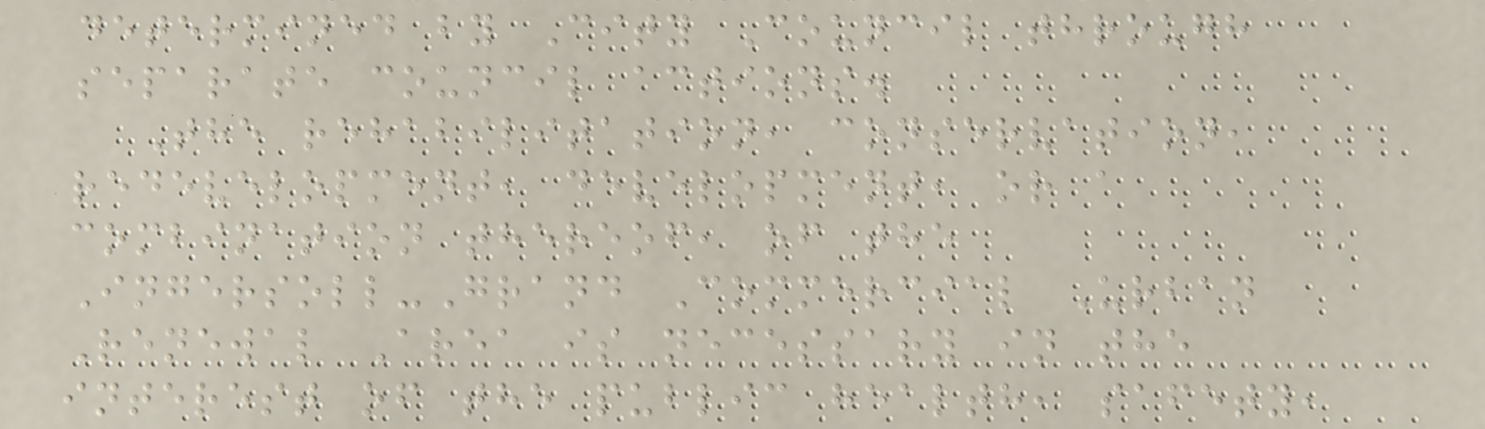determined by City Council through
separate council actions.
The rehabilitation, conservation,
redevelopment, development, or a
combination thereof, of the
Ingersoll-Grand Commercial Urban
Renewal Area is necessary in the
interest of the public health, safety,
